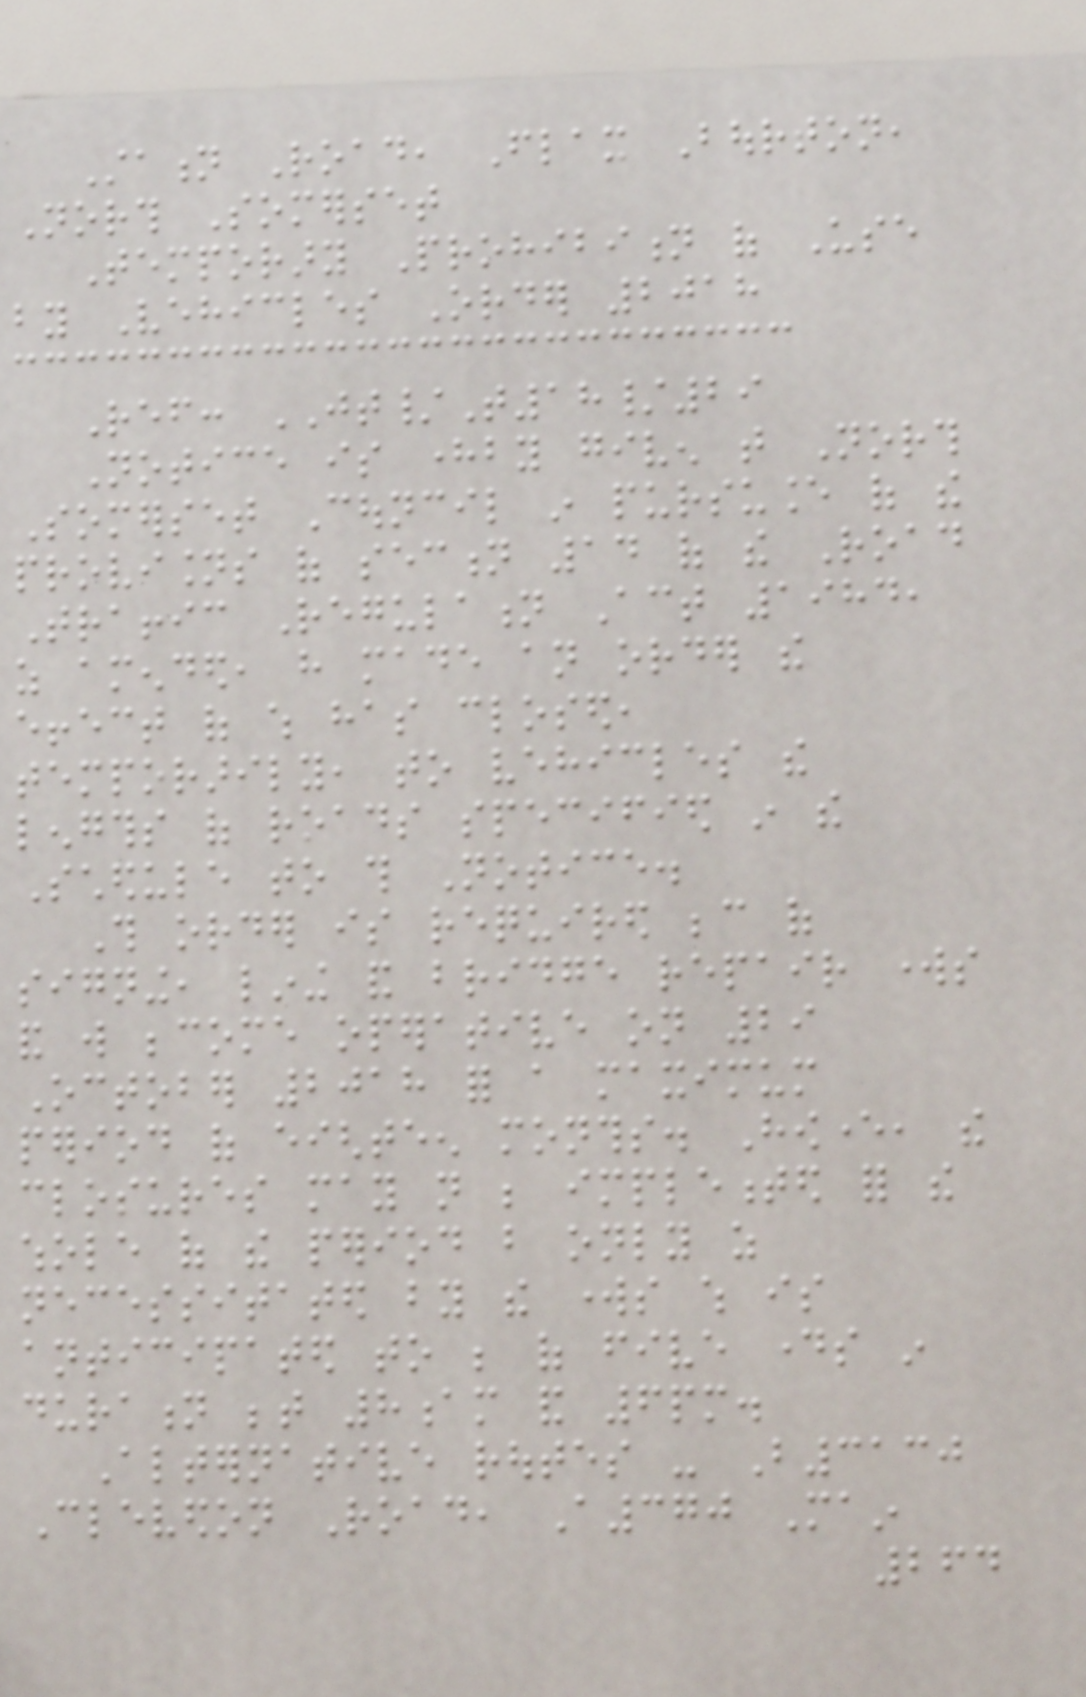Station Road, Flax Bourton,
North Somerset
Temporary Prohibition of Use
by Vehicles Order 2018
Ref: JT/T18/29
Notice is hereby given that North
Somerset Council in pursuance of the
provisions of section 14 of the Road
Traffic Regulation Act 1984,
as amended, have made an order the
effect of which has closed,
temporarily, to vehicles the
lengths of roads specified in the
Schedule to this Notice.
This order is required because of
signing, lining and bridge repair works
and will become operative on 29
October 2018 for a maximum
period of eighteen months. However, the
closures may not be implemented for the
whole of the period but only as
necessitated by the works which is
anticipated to be of five days in
duration between 8am and 6pm.
Alternative routes - B3130
Clevedon Road, A370 Main
264
